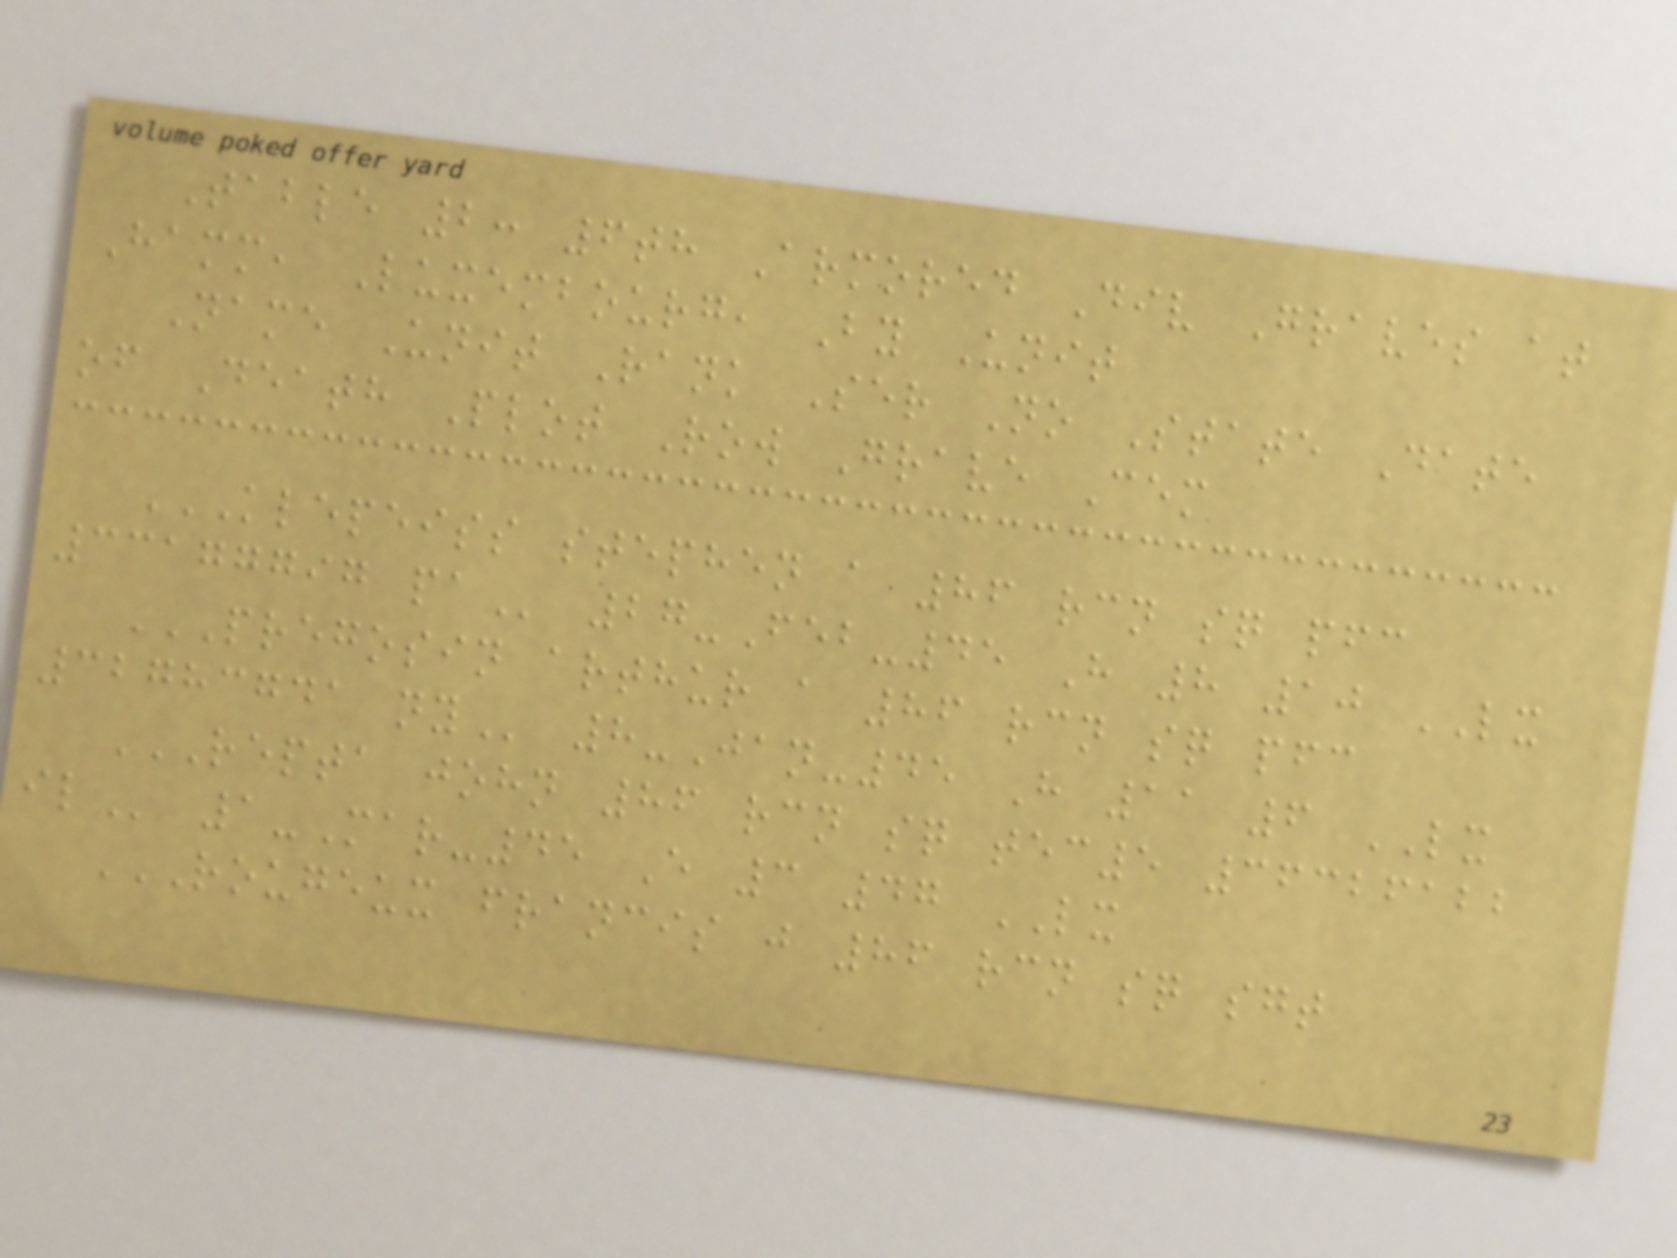Table 2: 6th Armored Div Graves at
Hamm, Luxembourg, By Unit
Name Unit Rank Ser No State Date
of Death Plot Row Grave Cem
KLEPEISS STEPHEN A 86 RCN SQ PFC
33177797 PA 27-Feb-45 H 8 10 LX
PREGOSIN ARTHUR A 86 RCN SQ PFC
32783741 NY 8-Jan-45 H 11 6 LX
REPTA JOHN 86 RCN SQ TEC5 36326122
IL 1-Mar-45 E 3 47 LX
ROUGEUX FRANCIS J 86 RCN SQ SGT
